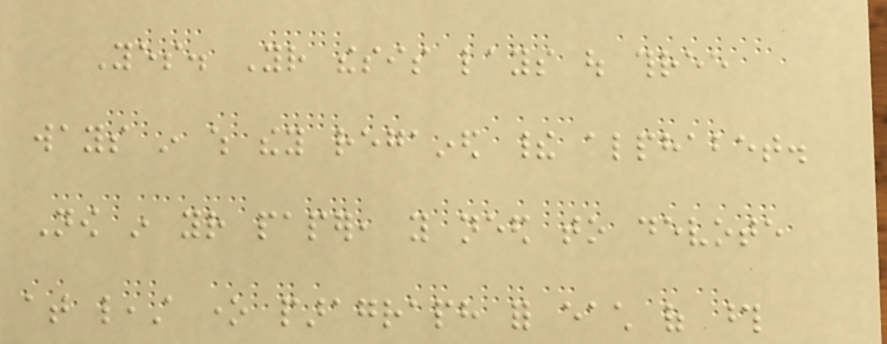Yes. Your thesis lays out three
ways in which they regained their alphabet.
Now in your paper, you need to devote
at least one paragraph for each of those
